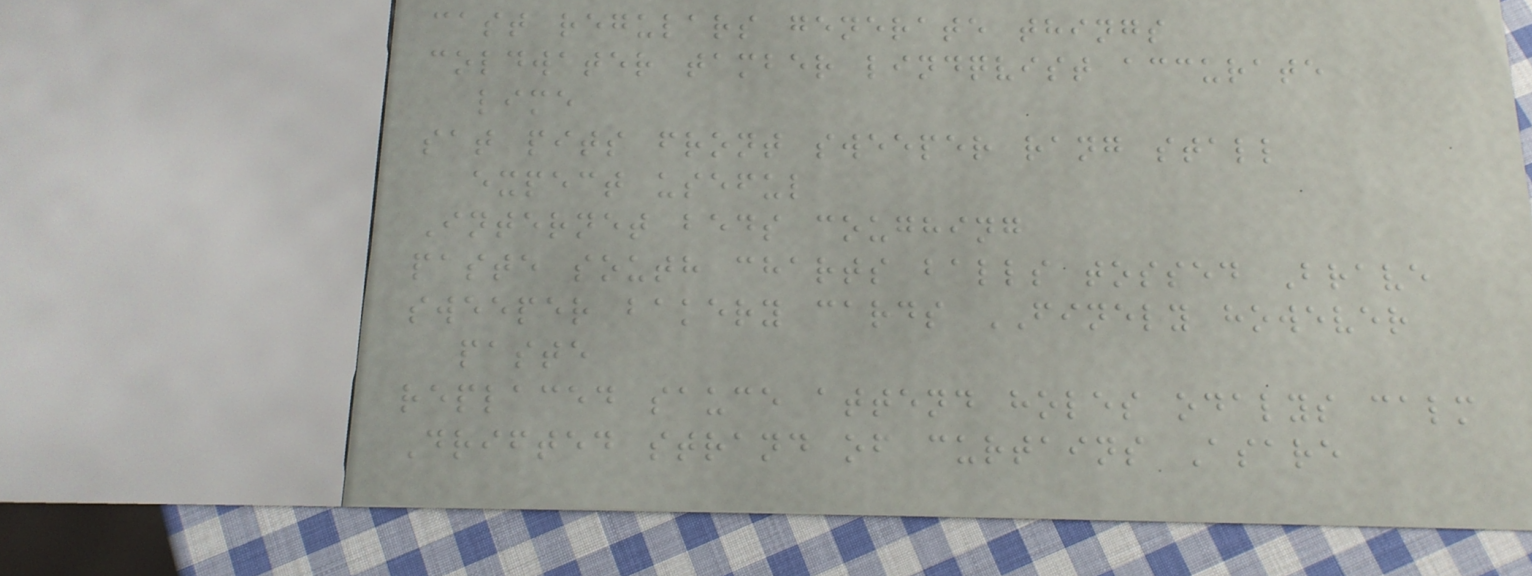cast regulars generate things
coldwater tamber lindqvist accurate
lime
sat pits front sweeper rang stall
expect useful
Internet beds coughing
paste south charts balls tossed Brave
sweeper bakery cards FINELY however
paste
replaced sauce attend holes odalys calm
Drifted strand of curtains Asare
